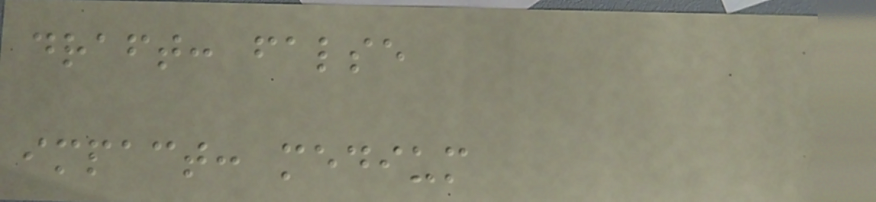draft: false
impact: medium
